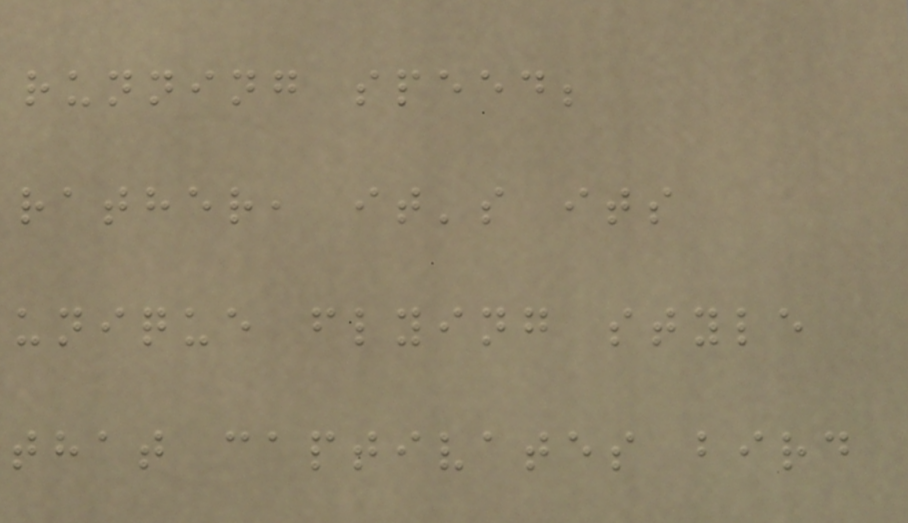running speed;
rather, it's its
unique flying style
that captivates bird
